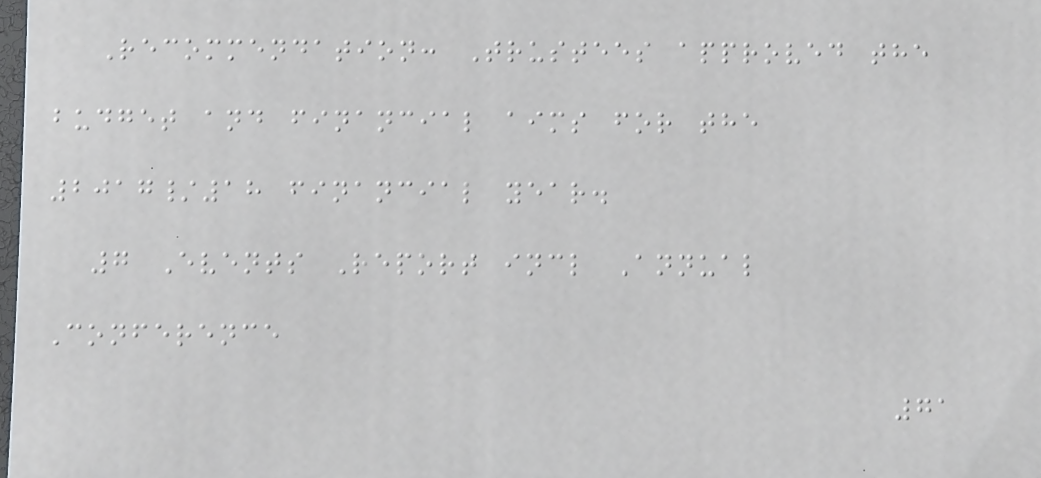Recommendation: Trustees approved the
budget and financial aims for the
2017/18 financial year.
7 Events Report incl Annual
Conference
71
